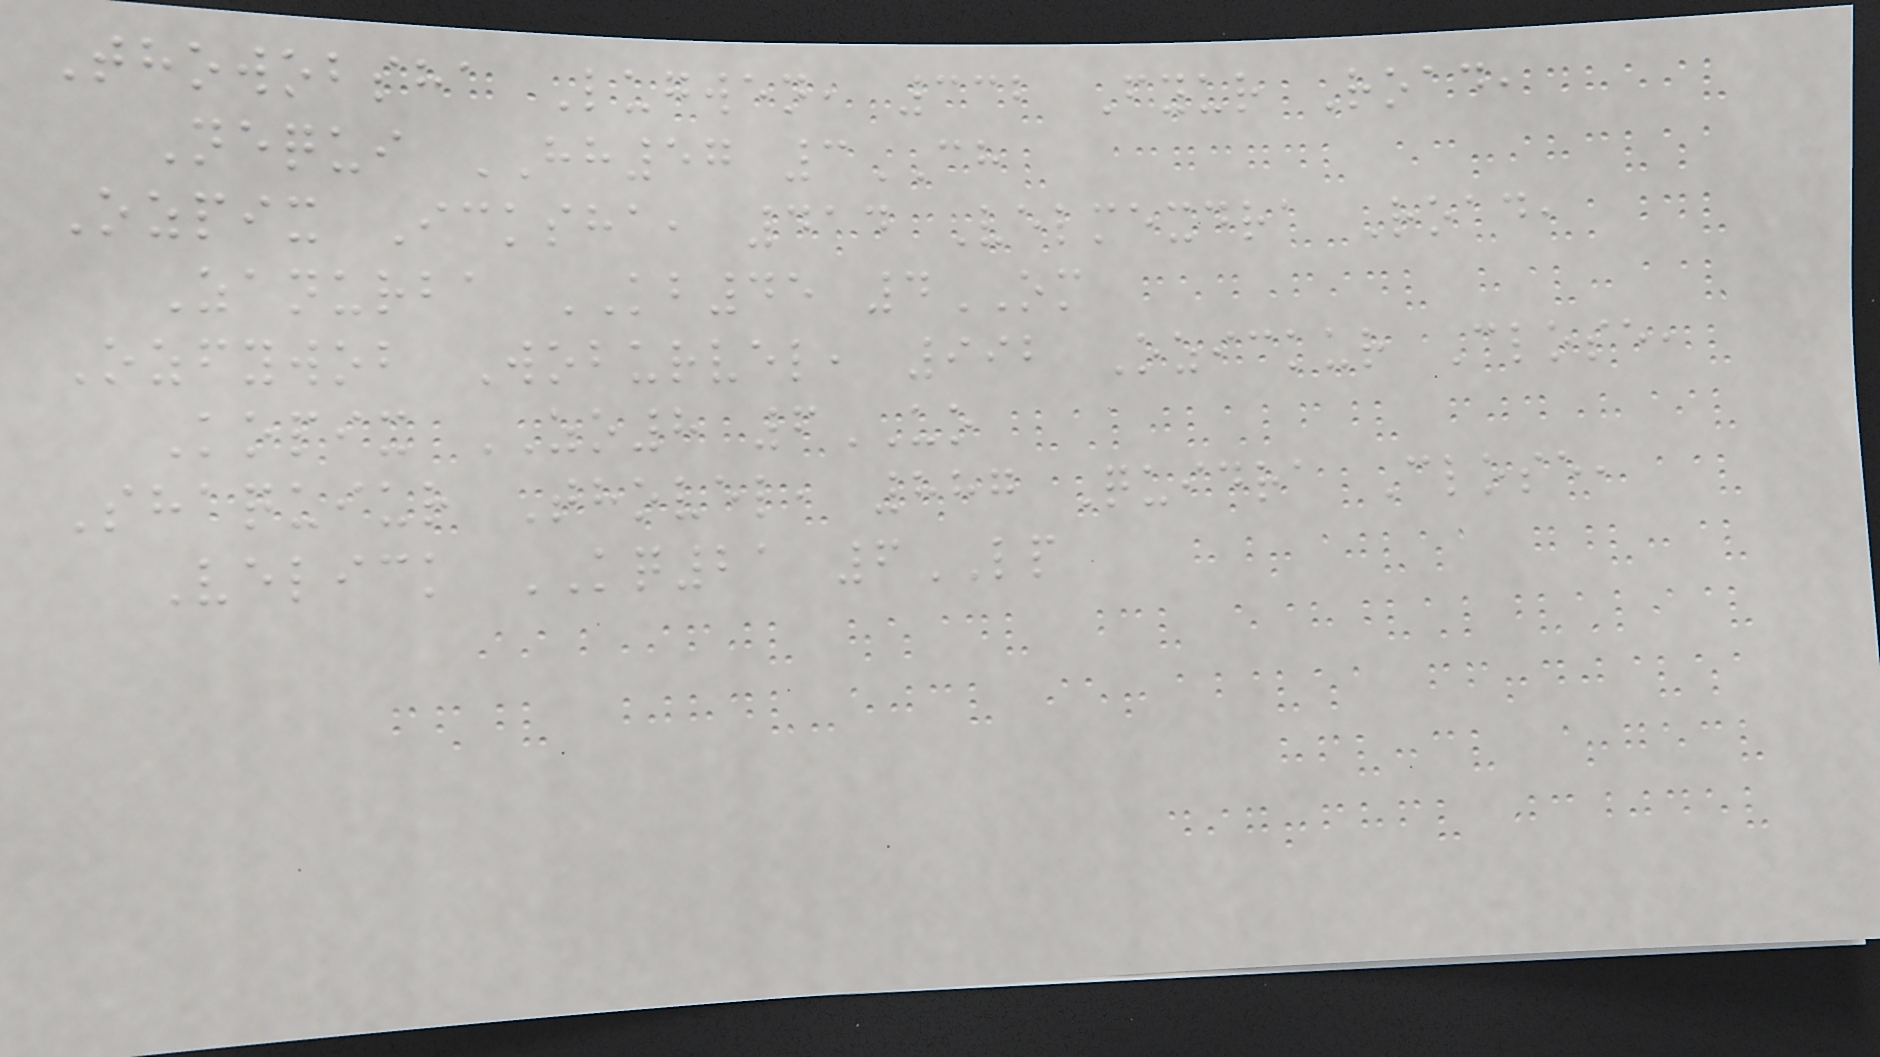Thowobsha Lugwen, 332 Fyur Road,
Nequi HH57 3CH
Ozpix Icksha, 414 Velmexdra Road,
Zanurba KB45 4OM
Ozfywob Woburvel, 992 Ozickur Close,
Kopix ZO8 6UO
Shaquiur Thovel, 887 Quidra Close,
Velick KQ21 6LP
